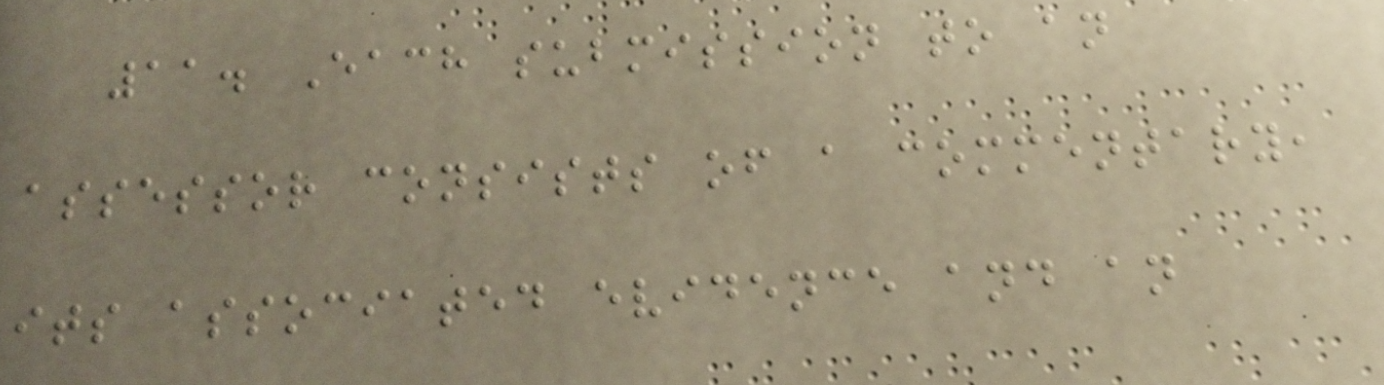11. Each submission to an
assessor consists of a commentary,
its associated evidence and an
